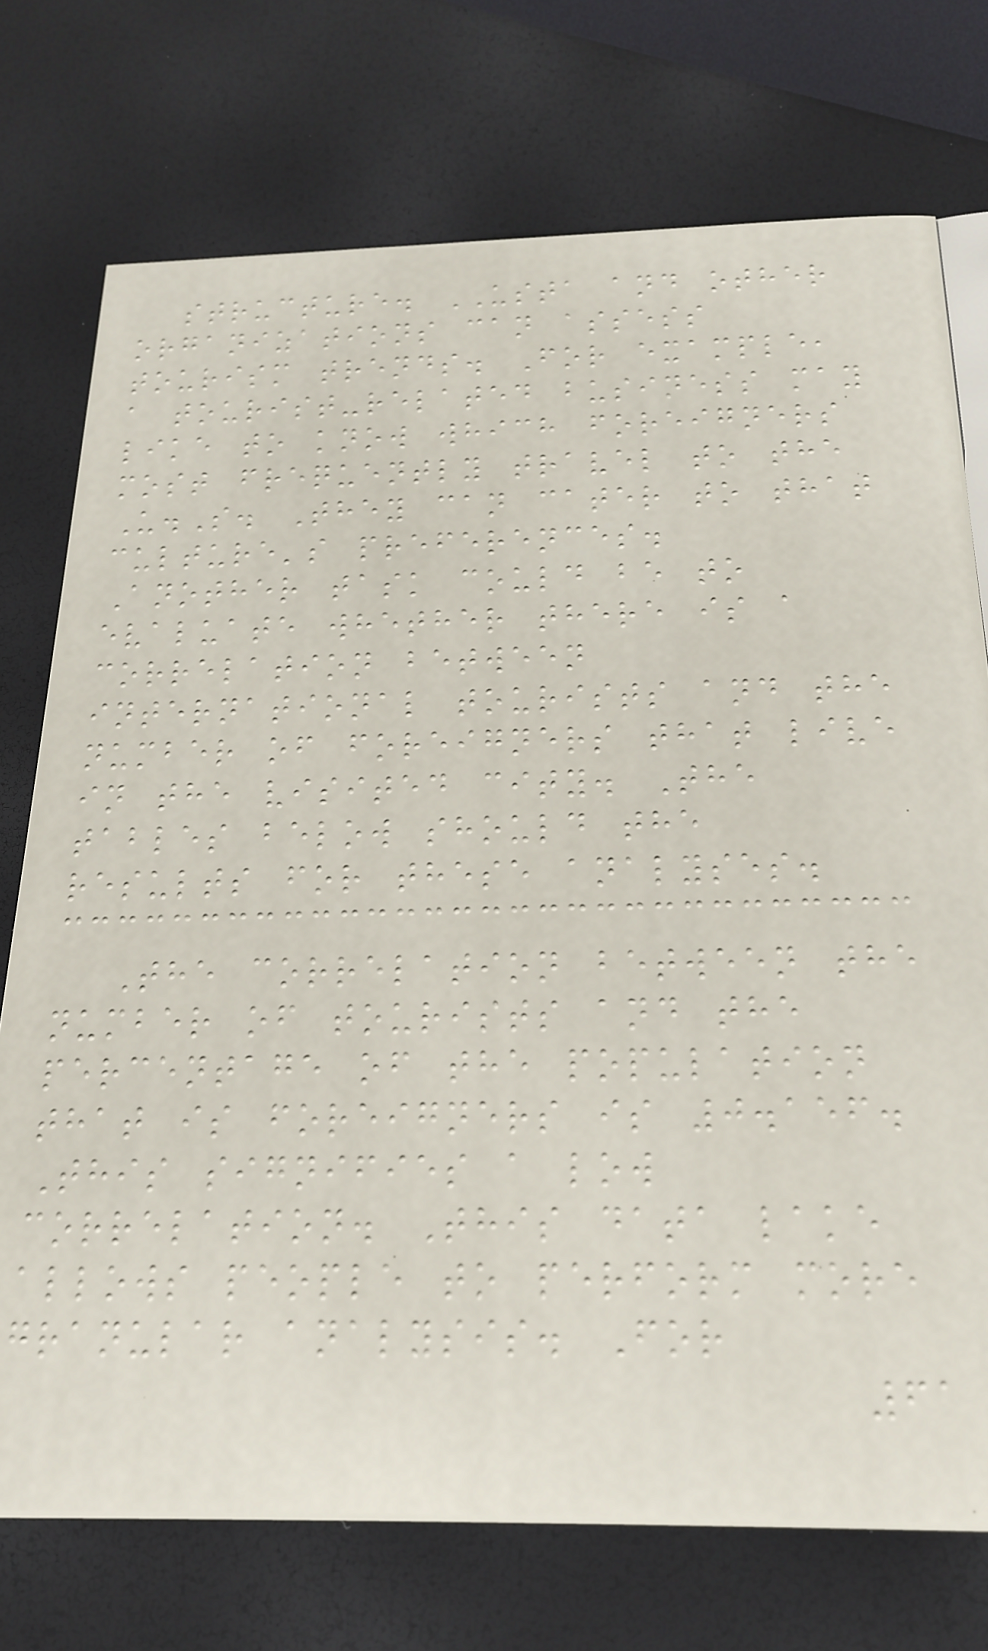structure. USTA and other
organizations can assess
tourism trends. For example,
a tourist-related business may
like to know which foreigners
most frequently travel to the
U.S. They can cater to that
culture's preferences.
Another task could be to
evaluate whether there is a
correlation between
international tourists and the
number of foreigners that live
in the visited city. The
tables below should the
results for these analyses.
The correlation between the
number of tourists and the
percentage of the population
that is foreigners is 0.156.
This signifies a low
correlation. This data lake
allows people to perform more
granular analysis. For
61
